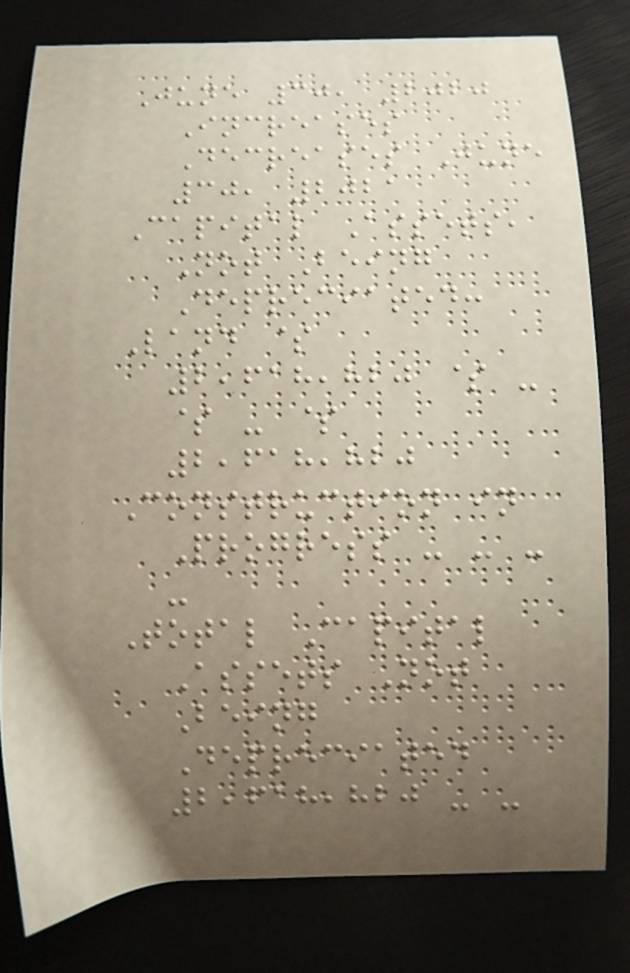June 30, 2020
Increases
Decreases June
30, 2021
Capital Assets,
Not Being
Depreciated:
Land $
2,618,820 $ -
$ - $
2,618,820
Construction in
Progress - - -
-
Total Capital
Assets Not
Being
Depreciated
2,618,820 - -
